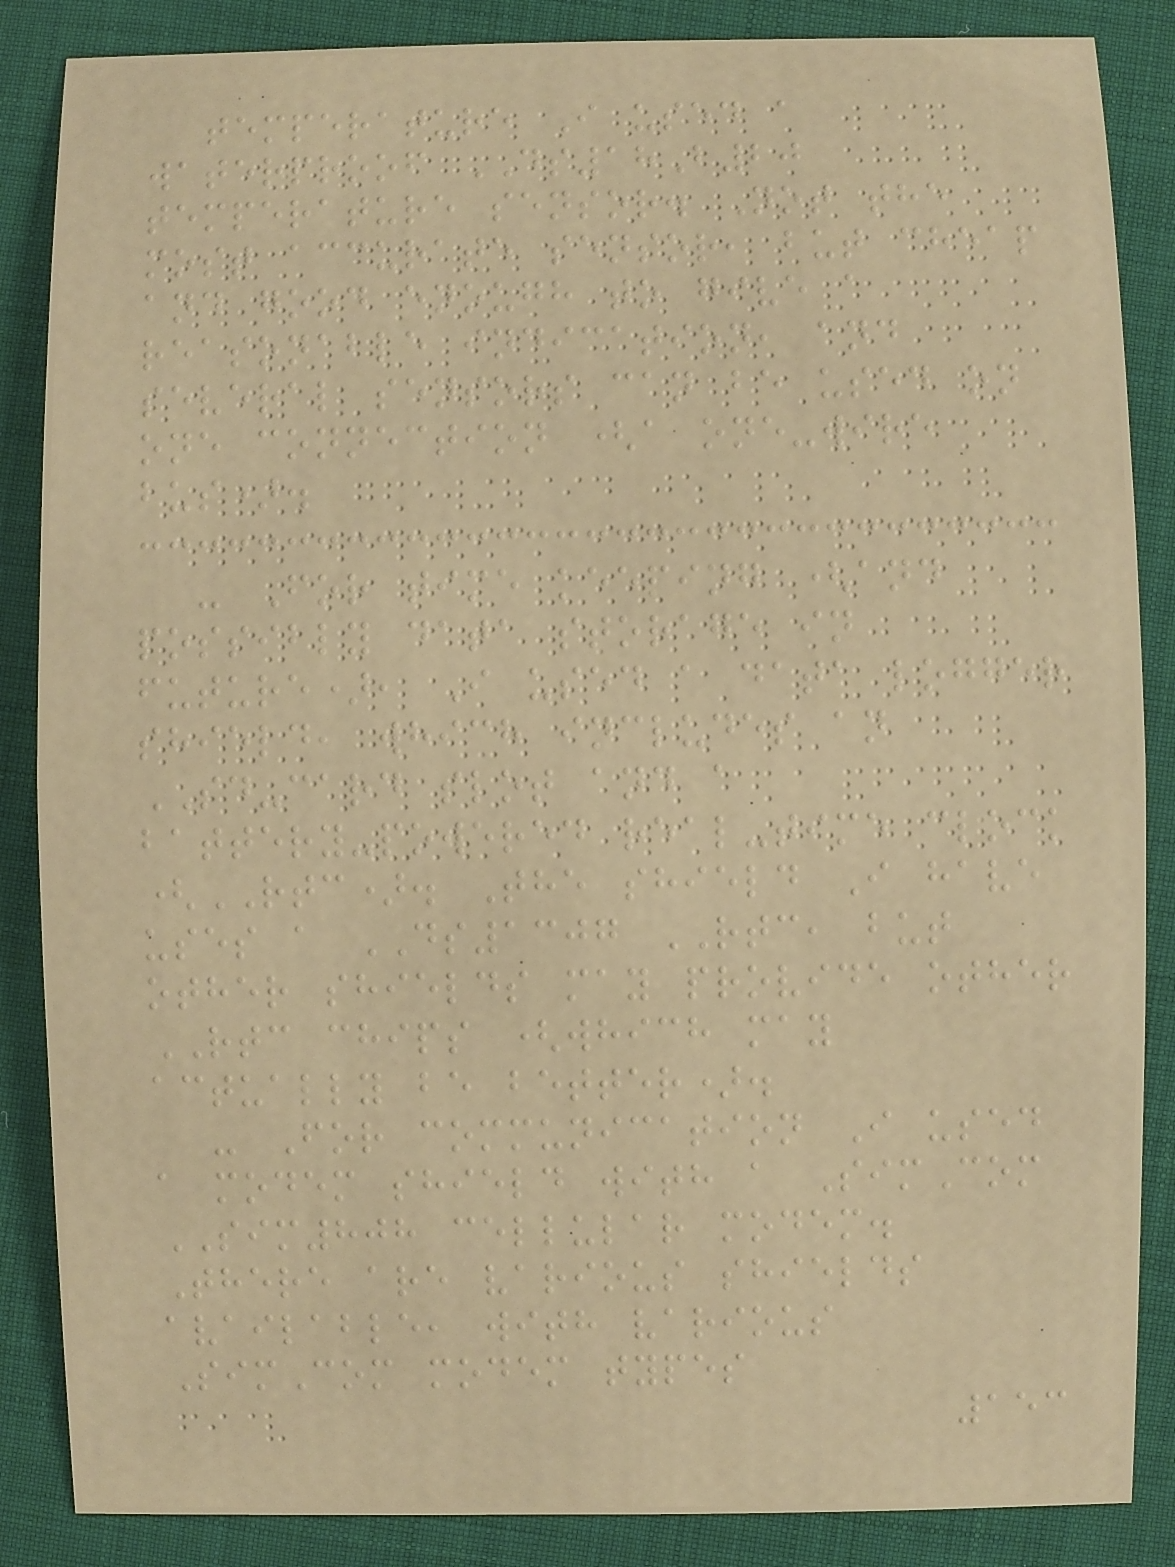temperature I used a
waterproof DS18B20
temperature sensor. Not the
most accurate sensor, but cheap
and good enough to give a
reasonable indication, and
several sensors can be used on
one connection (a one-wire
bus).
- For time keeping (and
possibly data storage in
future), I used a data logger
shield, which includes an
SD-card slot and a
battery-powered real-time clock
(RTC). The shield I have
uses a DS1307 RTC, but
other shields may provide other
RTC chips (which may
actually be better).
- For communication I used
a modem shield with a SimCom
SIM808 cellular modem.
There are various shields
available, with various
SimCom modem types
153
